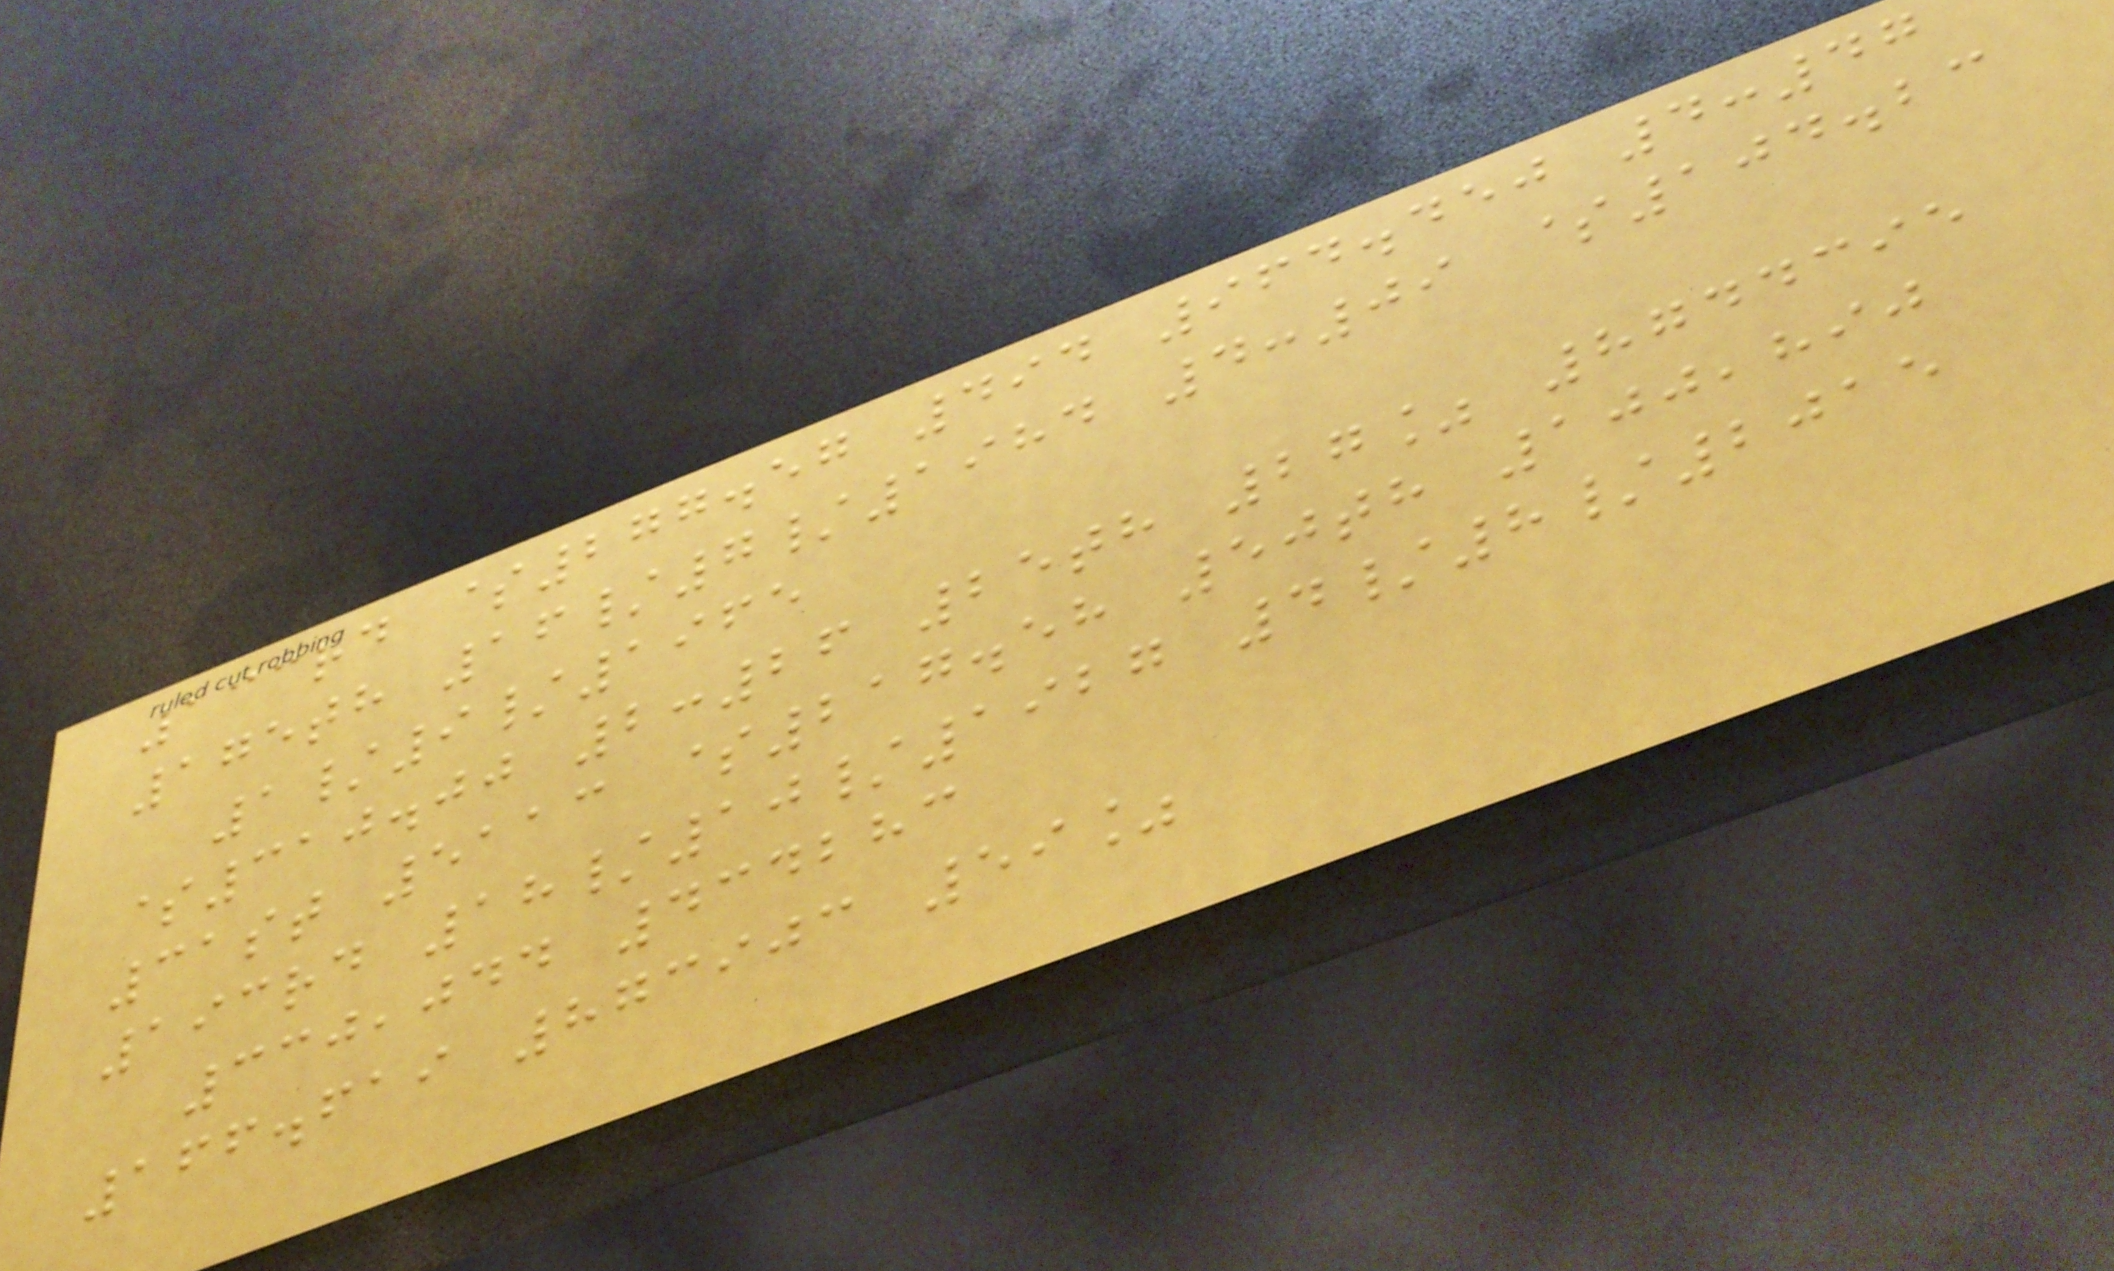133rd $277.57 494 964.450 4:47
175th 16/7/1984 4:09 $104.23
1/9/1965
$310.00 2:26 25th 27% 8744395
31st 5113 $217.58 50th 100,890
193rd 18/10/1927 4/8/2015
330,044 434283
166.619 873903 59%
